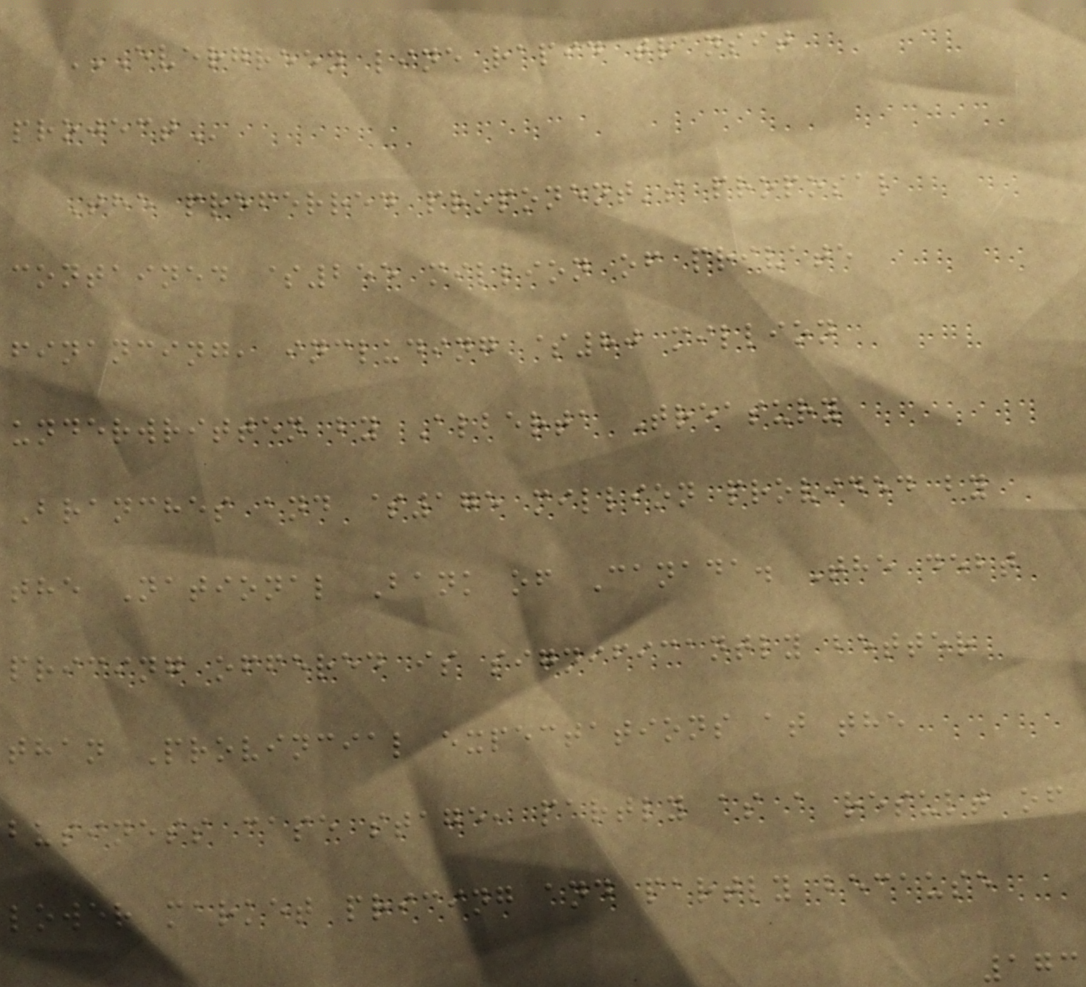EVERGREEN LINE RAPID TRANSIT
PROJECT
The preferred proponent's proposal
contained $255 million of private
financing, including $80 million
underwritten by Alberta Treasury
Branches and $175 million provided by
the National Bank of Canada. The debt
pricing offered is significantly better
than Provincial expectations at the
business case stage, partly as a result of
lower market pricing and partly because
173
